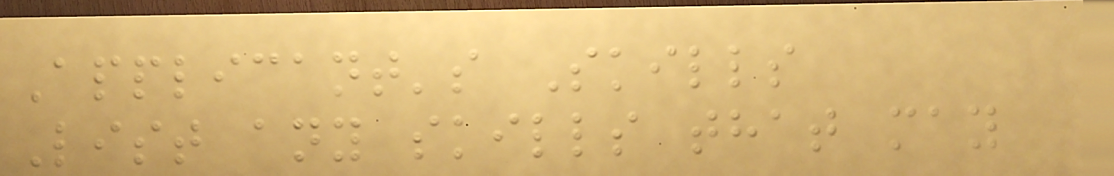Applicant's Skills
List any skills that may
